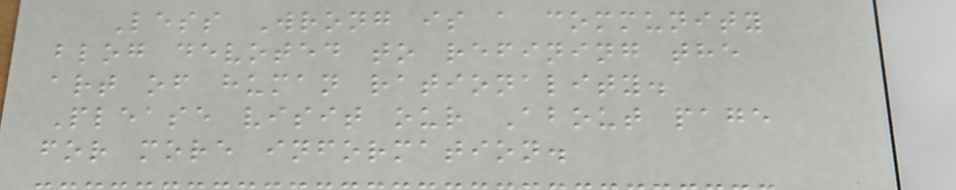Less Wrong is a community
blog devoted to refining the
art of human rationality.
Please visit our About page
for more information.
